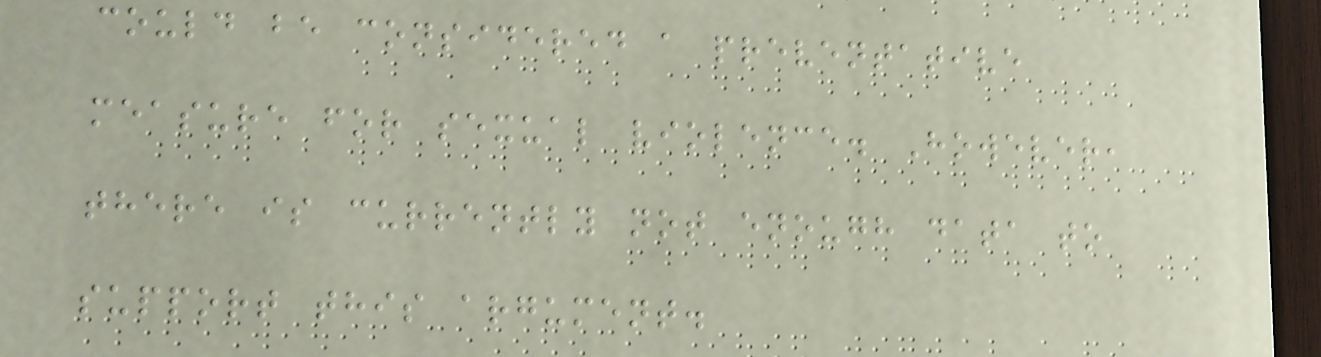could be considered a preventative
measure for sexual violence. However,
there is currently not enough data to
support this argument.
